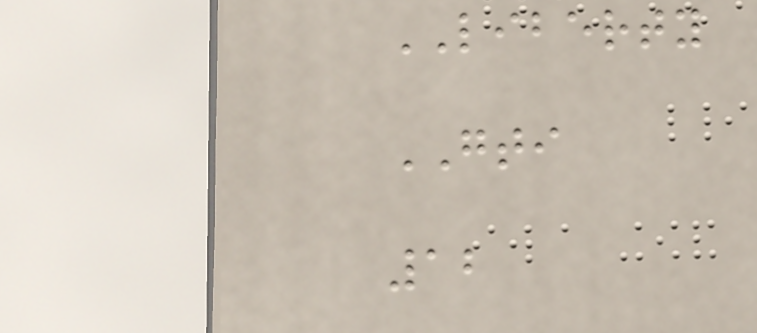LIBERTY
GTI
12
